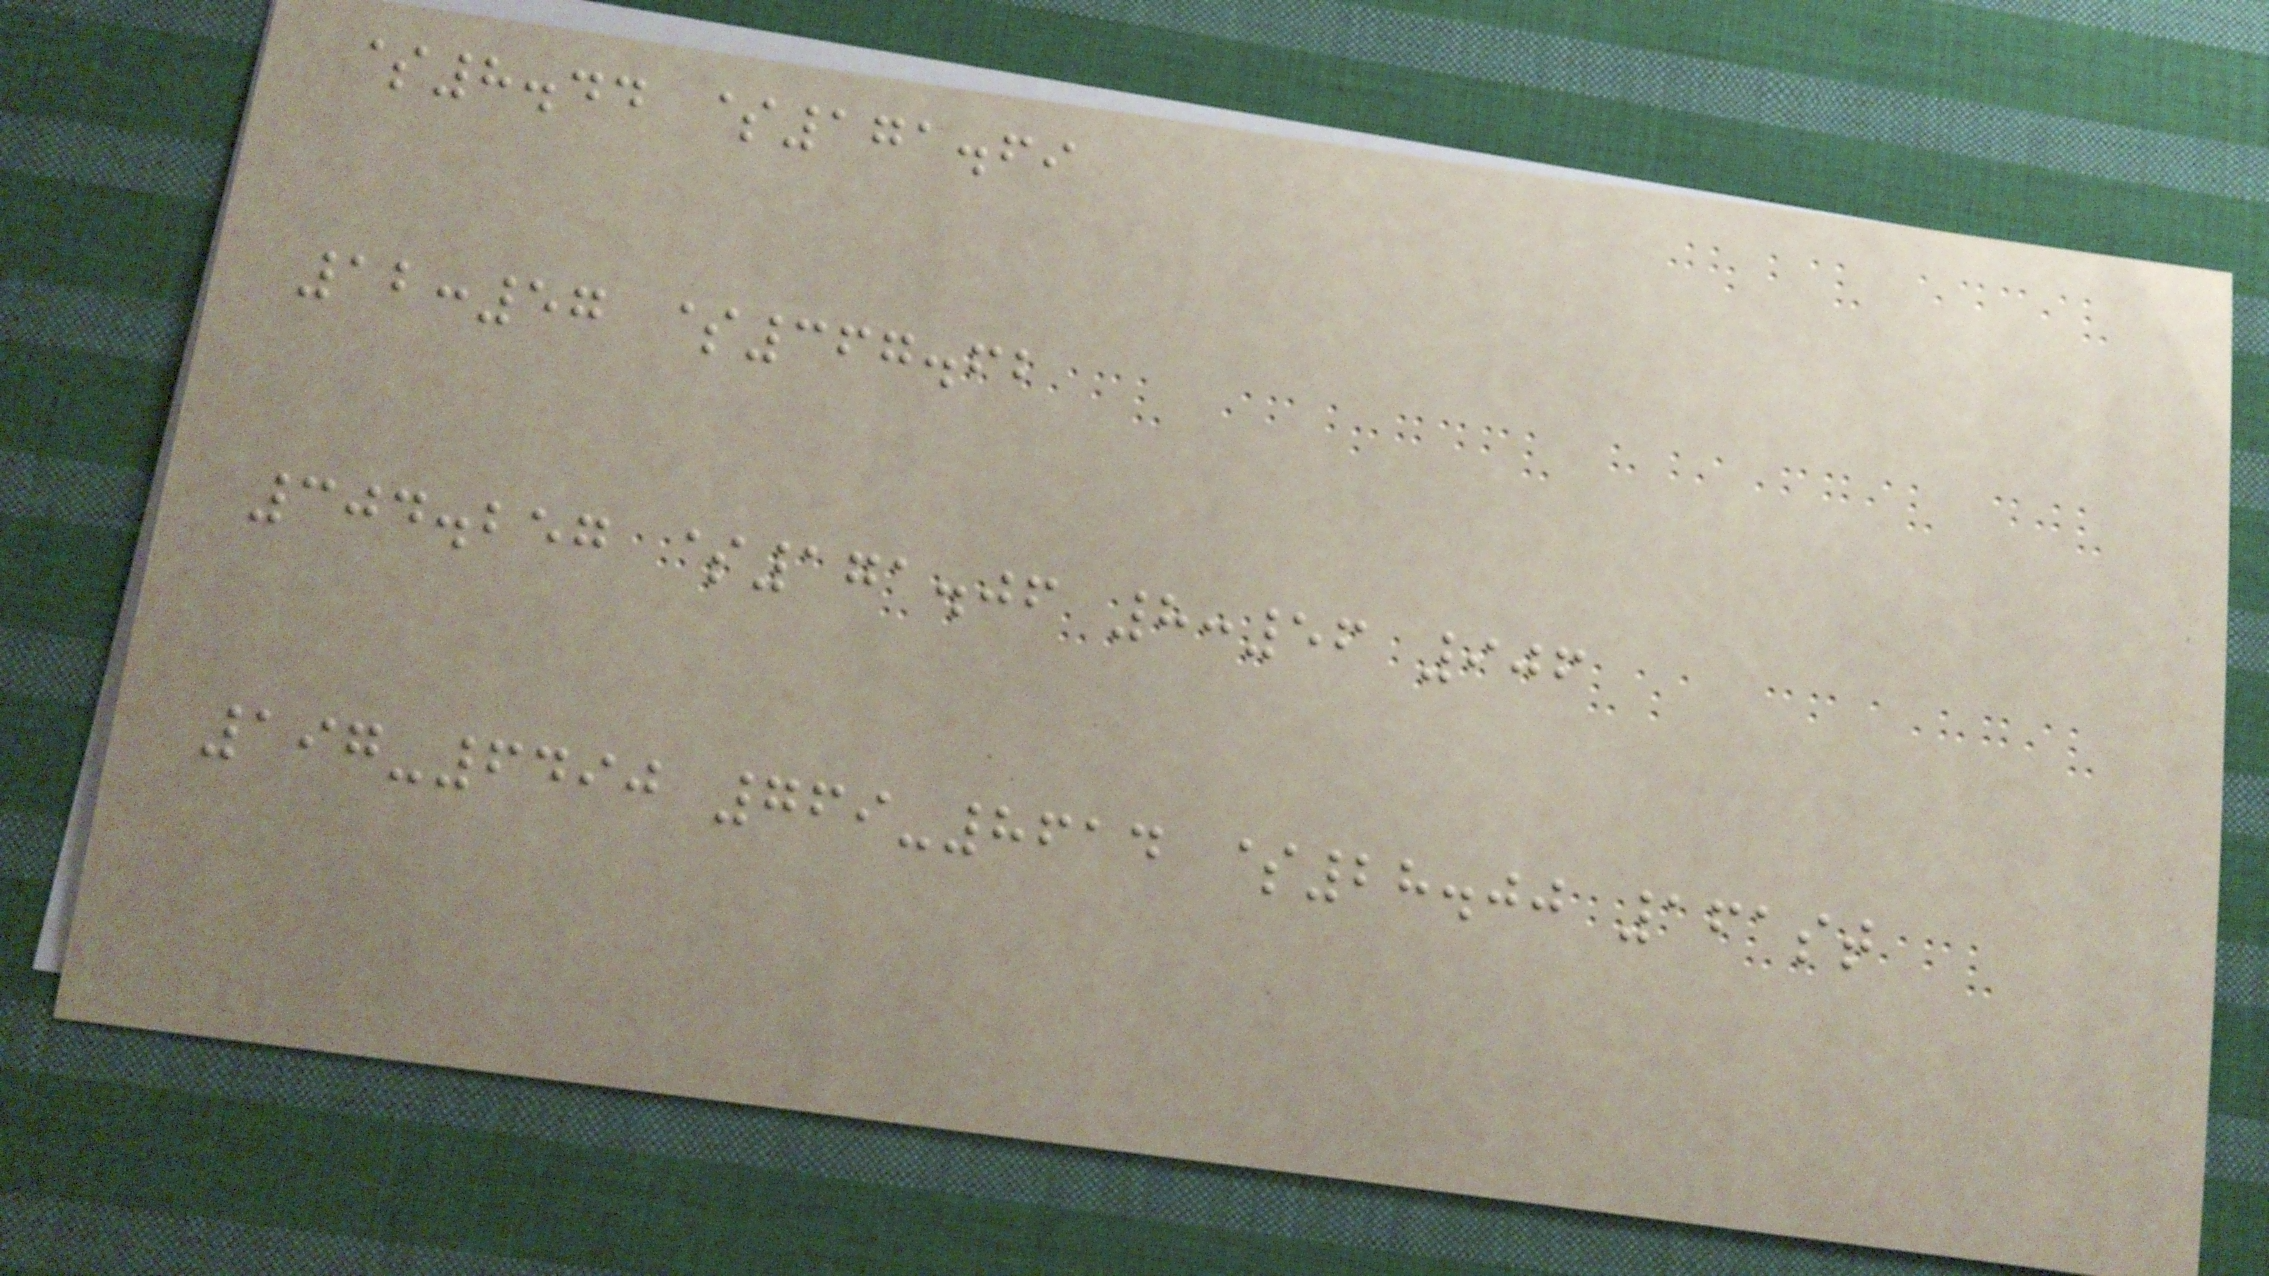$8.44 $171.69
12:57 $367.62
304.257 $171.06 8:56 906
197-6490 769-8614 $28.00 161st
